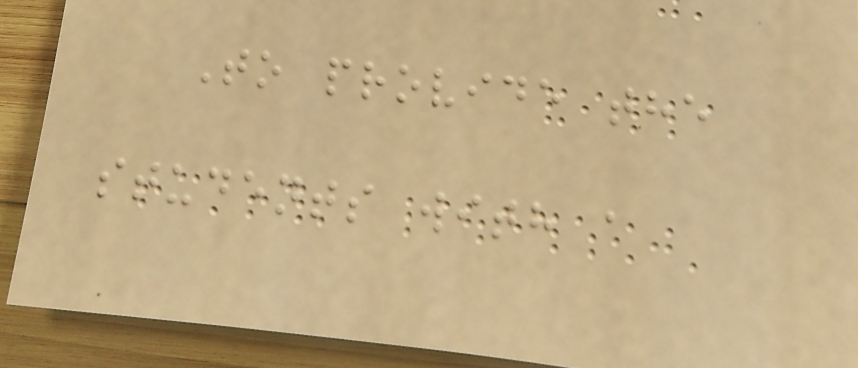To provide the
students with a
